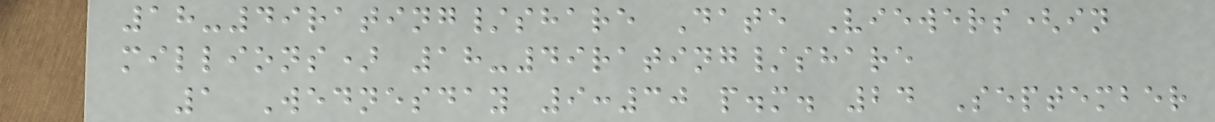18-49rating/share Date Viewers(in
millions) 18-49rating/share
1 Wednesday 9:30 p.m. 24 September
